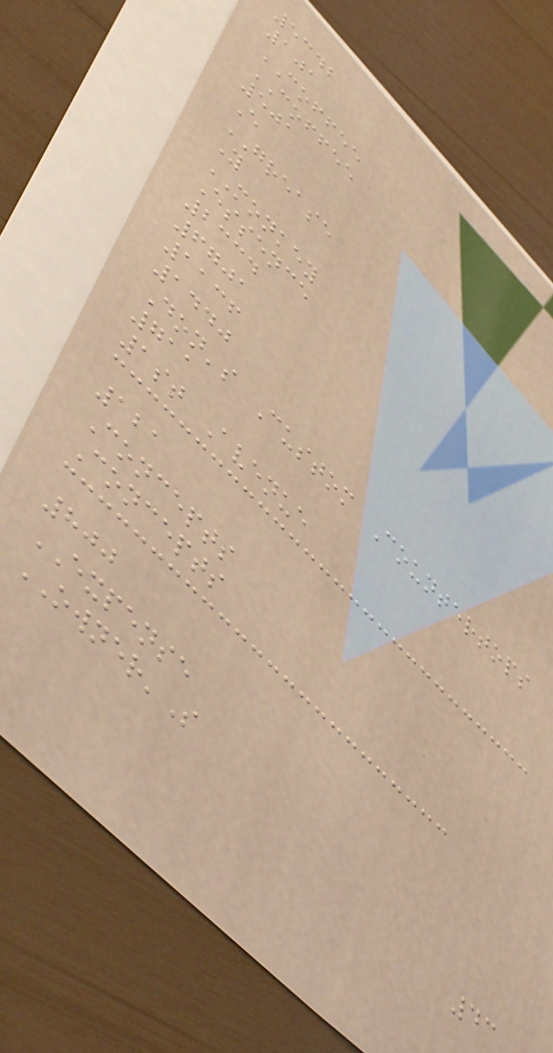5342
101
COFFEE
COFFEE
501
E
GREASE
Y
MONKEY
Essence
2334
6701
1136
1440
Don's Custom Countertops
711
1st Avenue
121
Concepts
Concepts
800
EXPENSE
OWNER'S
43
